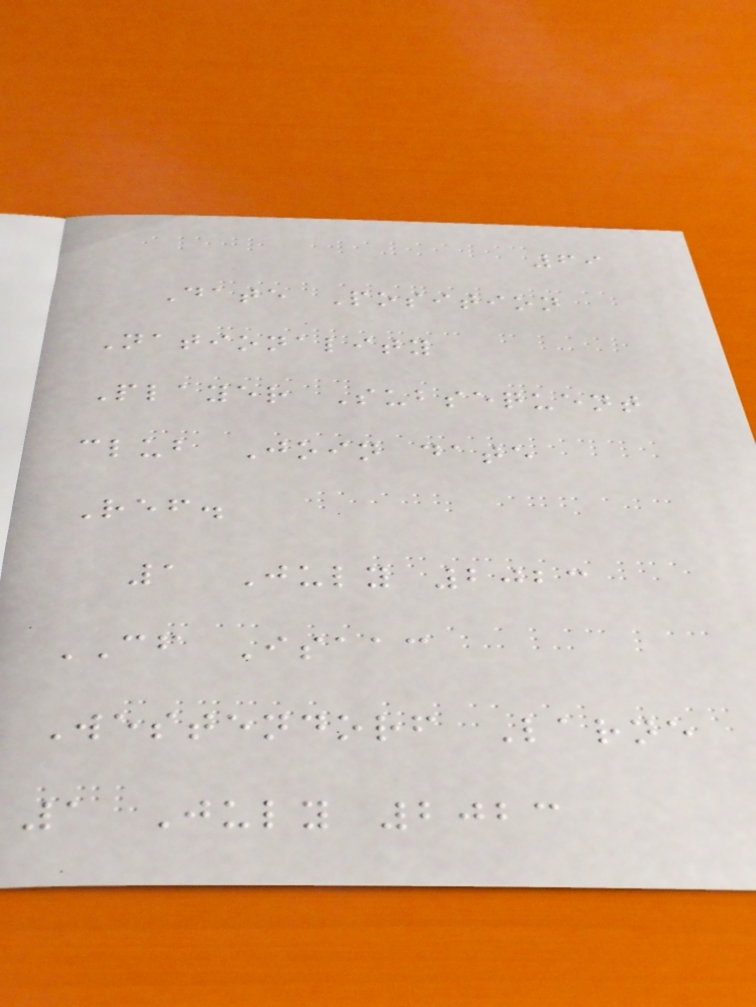69
Date Position
Nationality
Player Subsequent
club Join date
Ref.
1 July 2023
CF Isaac
Westendorf Larne
1 July 2023
